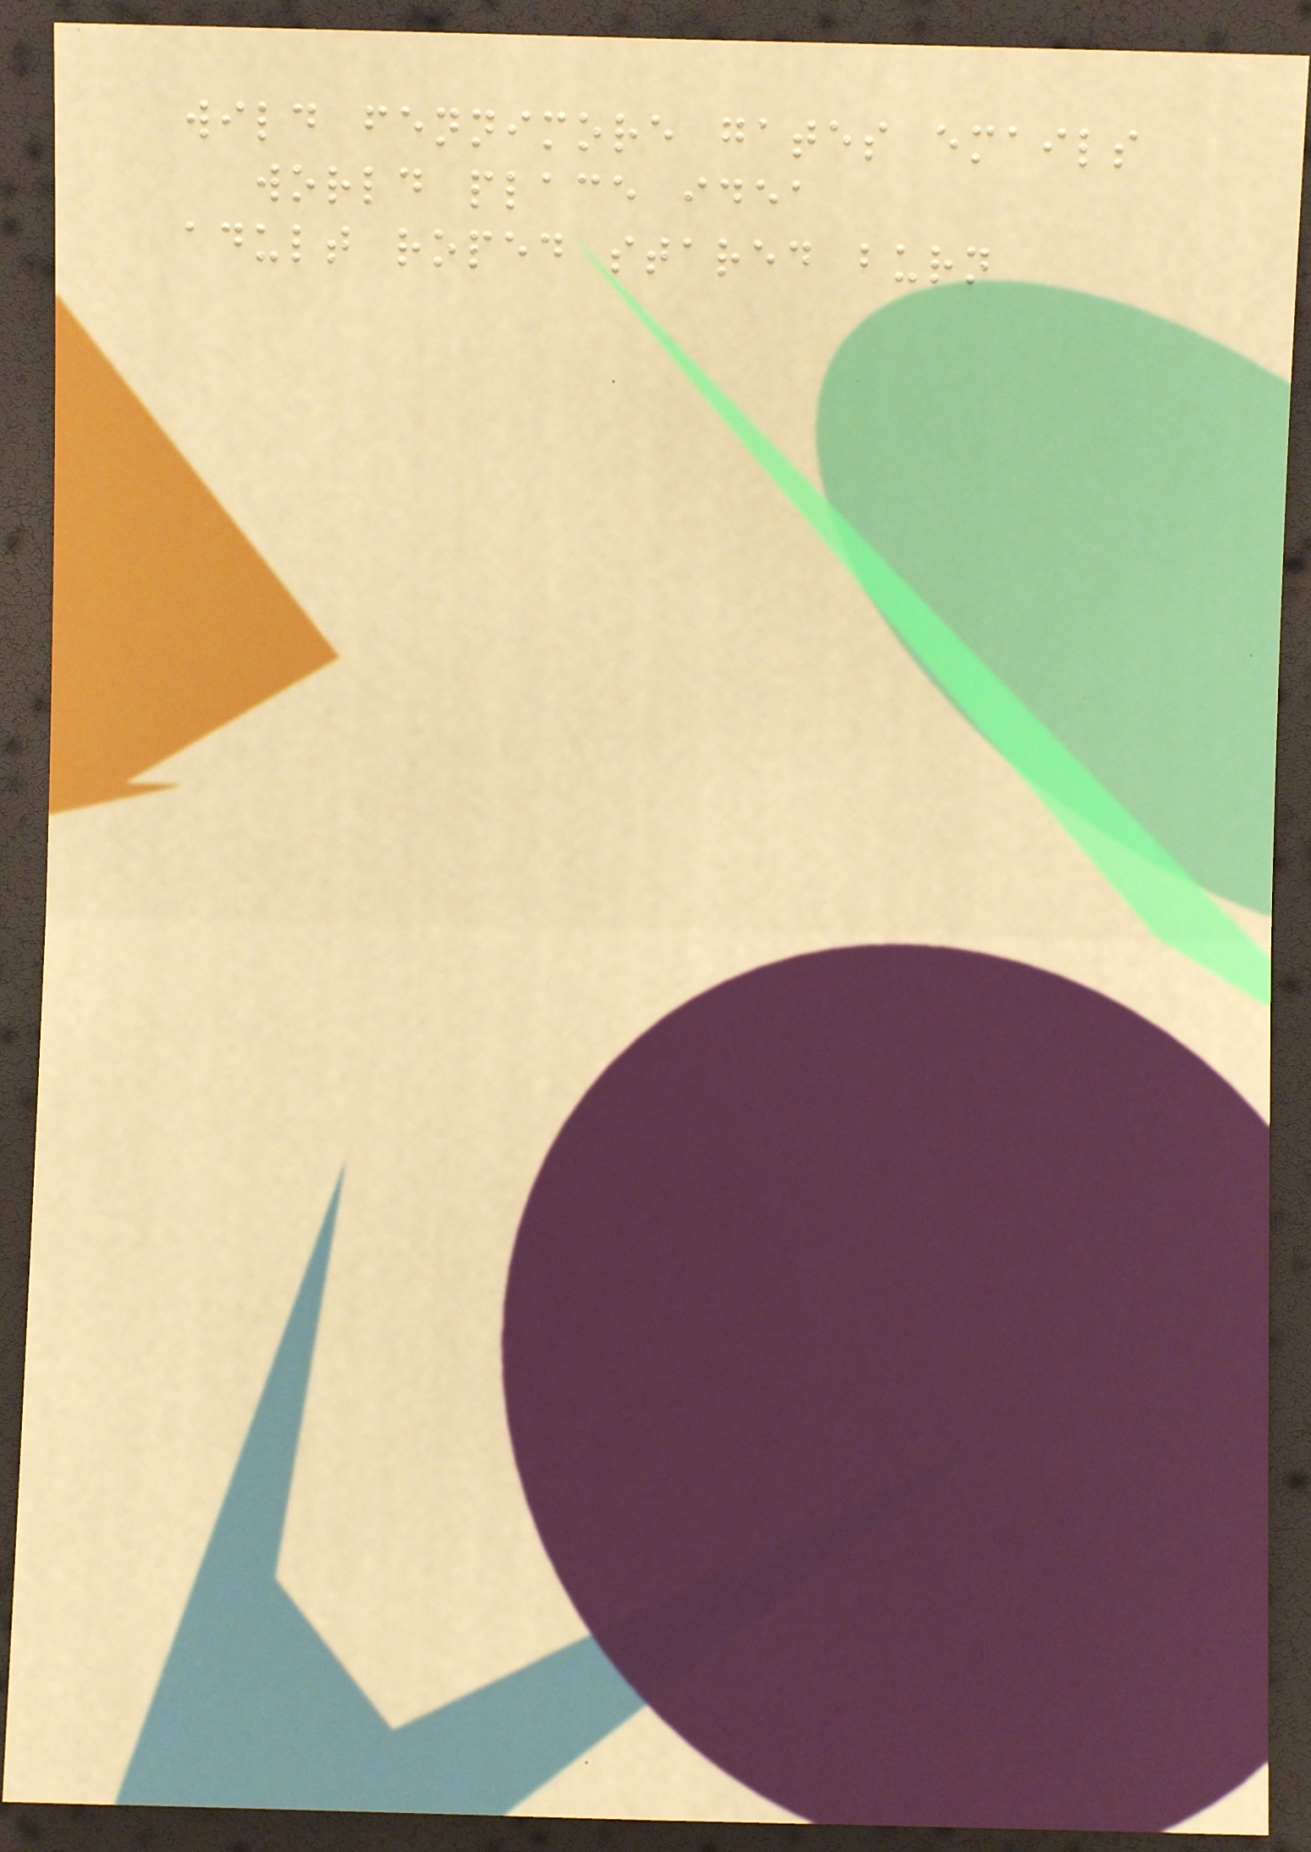wild fennimore gates emails
world place idea
adult roped stared burn
